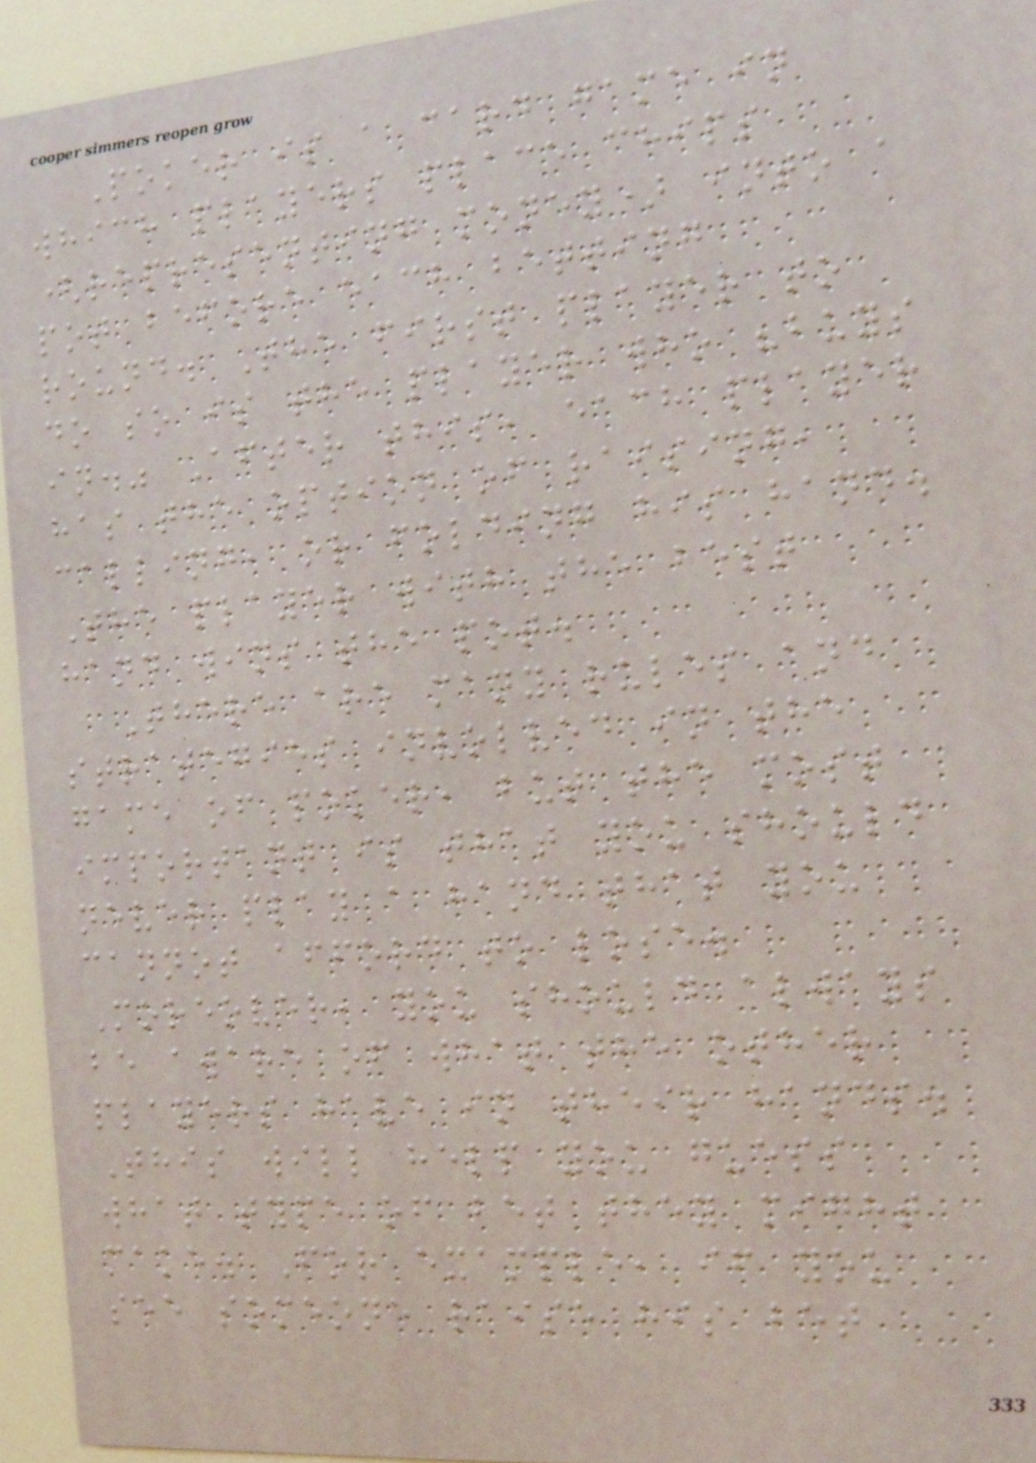Poker is a card game in
which players place chips
(representing money) into a
pot before each betting
round. The first player to
do so is the player who "buys
in." After this, each player
has the option of raising,
calling, or folding his hand.
The player with the best
hand wins the pot.
There are many rules and
strategies involved in the
game of poker, but the most
important is that you should
never play a hand that you
cannot afford to lose.
Moreover, you should always
be aware of what the other
players have in their hands.
This will help you guess
what type of bet they might
make. For example, if you
see someone raise his bet
